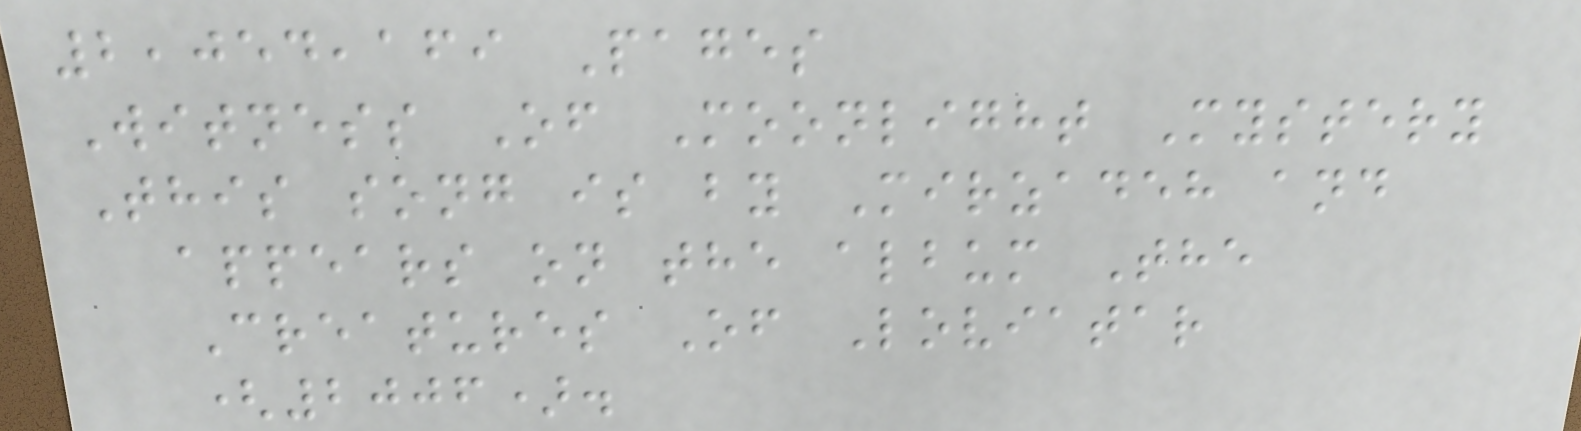2,054,169 Pages
Witness Of Moonlight Mystery
This song is by Mirzadeh and
appears on the album The
Creatures Of Loviatar
(2006).
